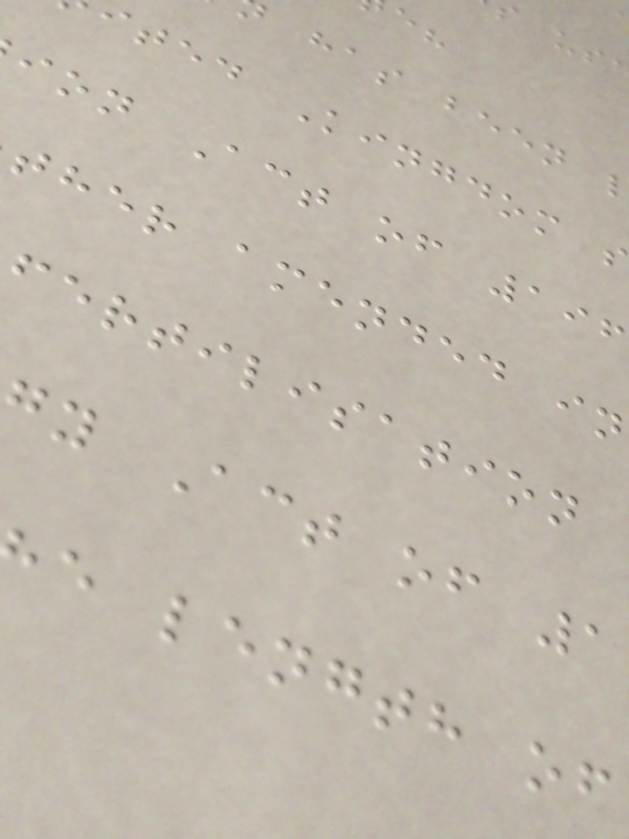has been
ited Kingdom s
ion Act of 196
ther amended in
fertilisation
y Act of 1
e length of
